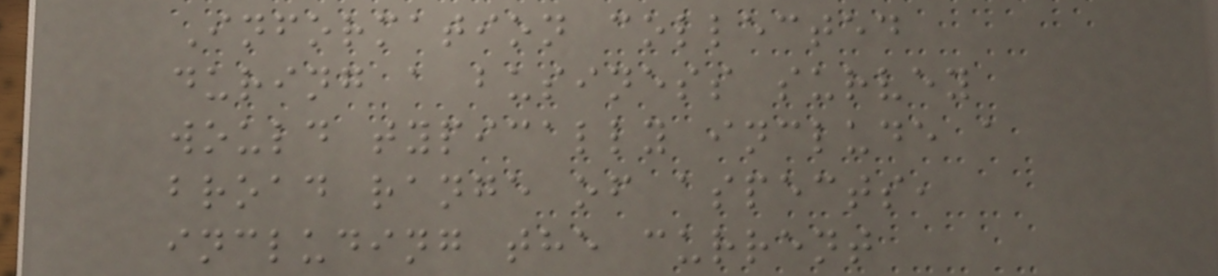Information collected
during a business survey
would typically include a
broad range of aspects,
including the current
